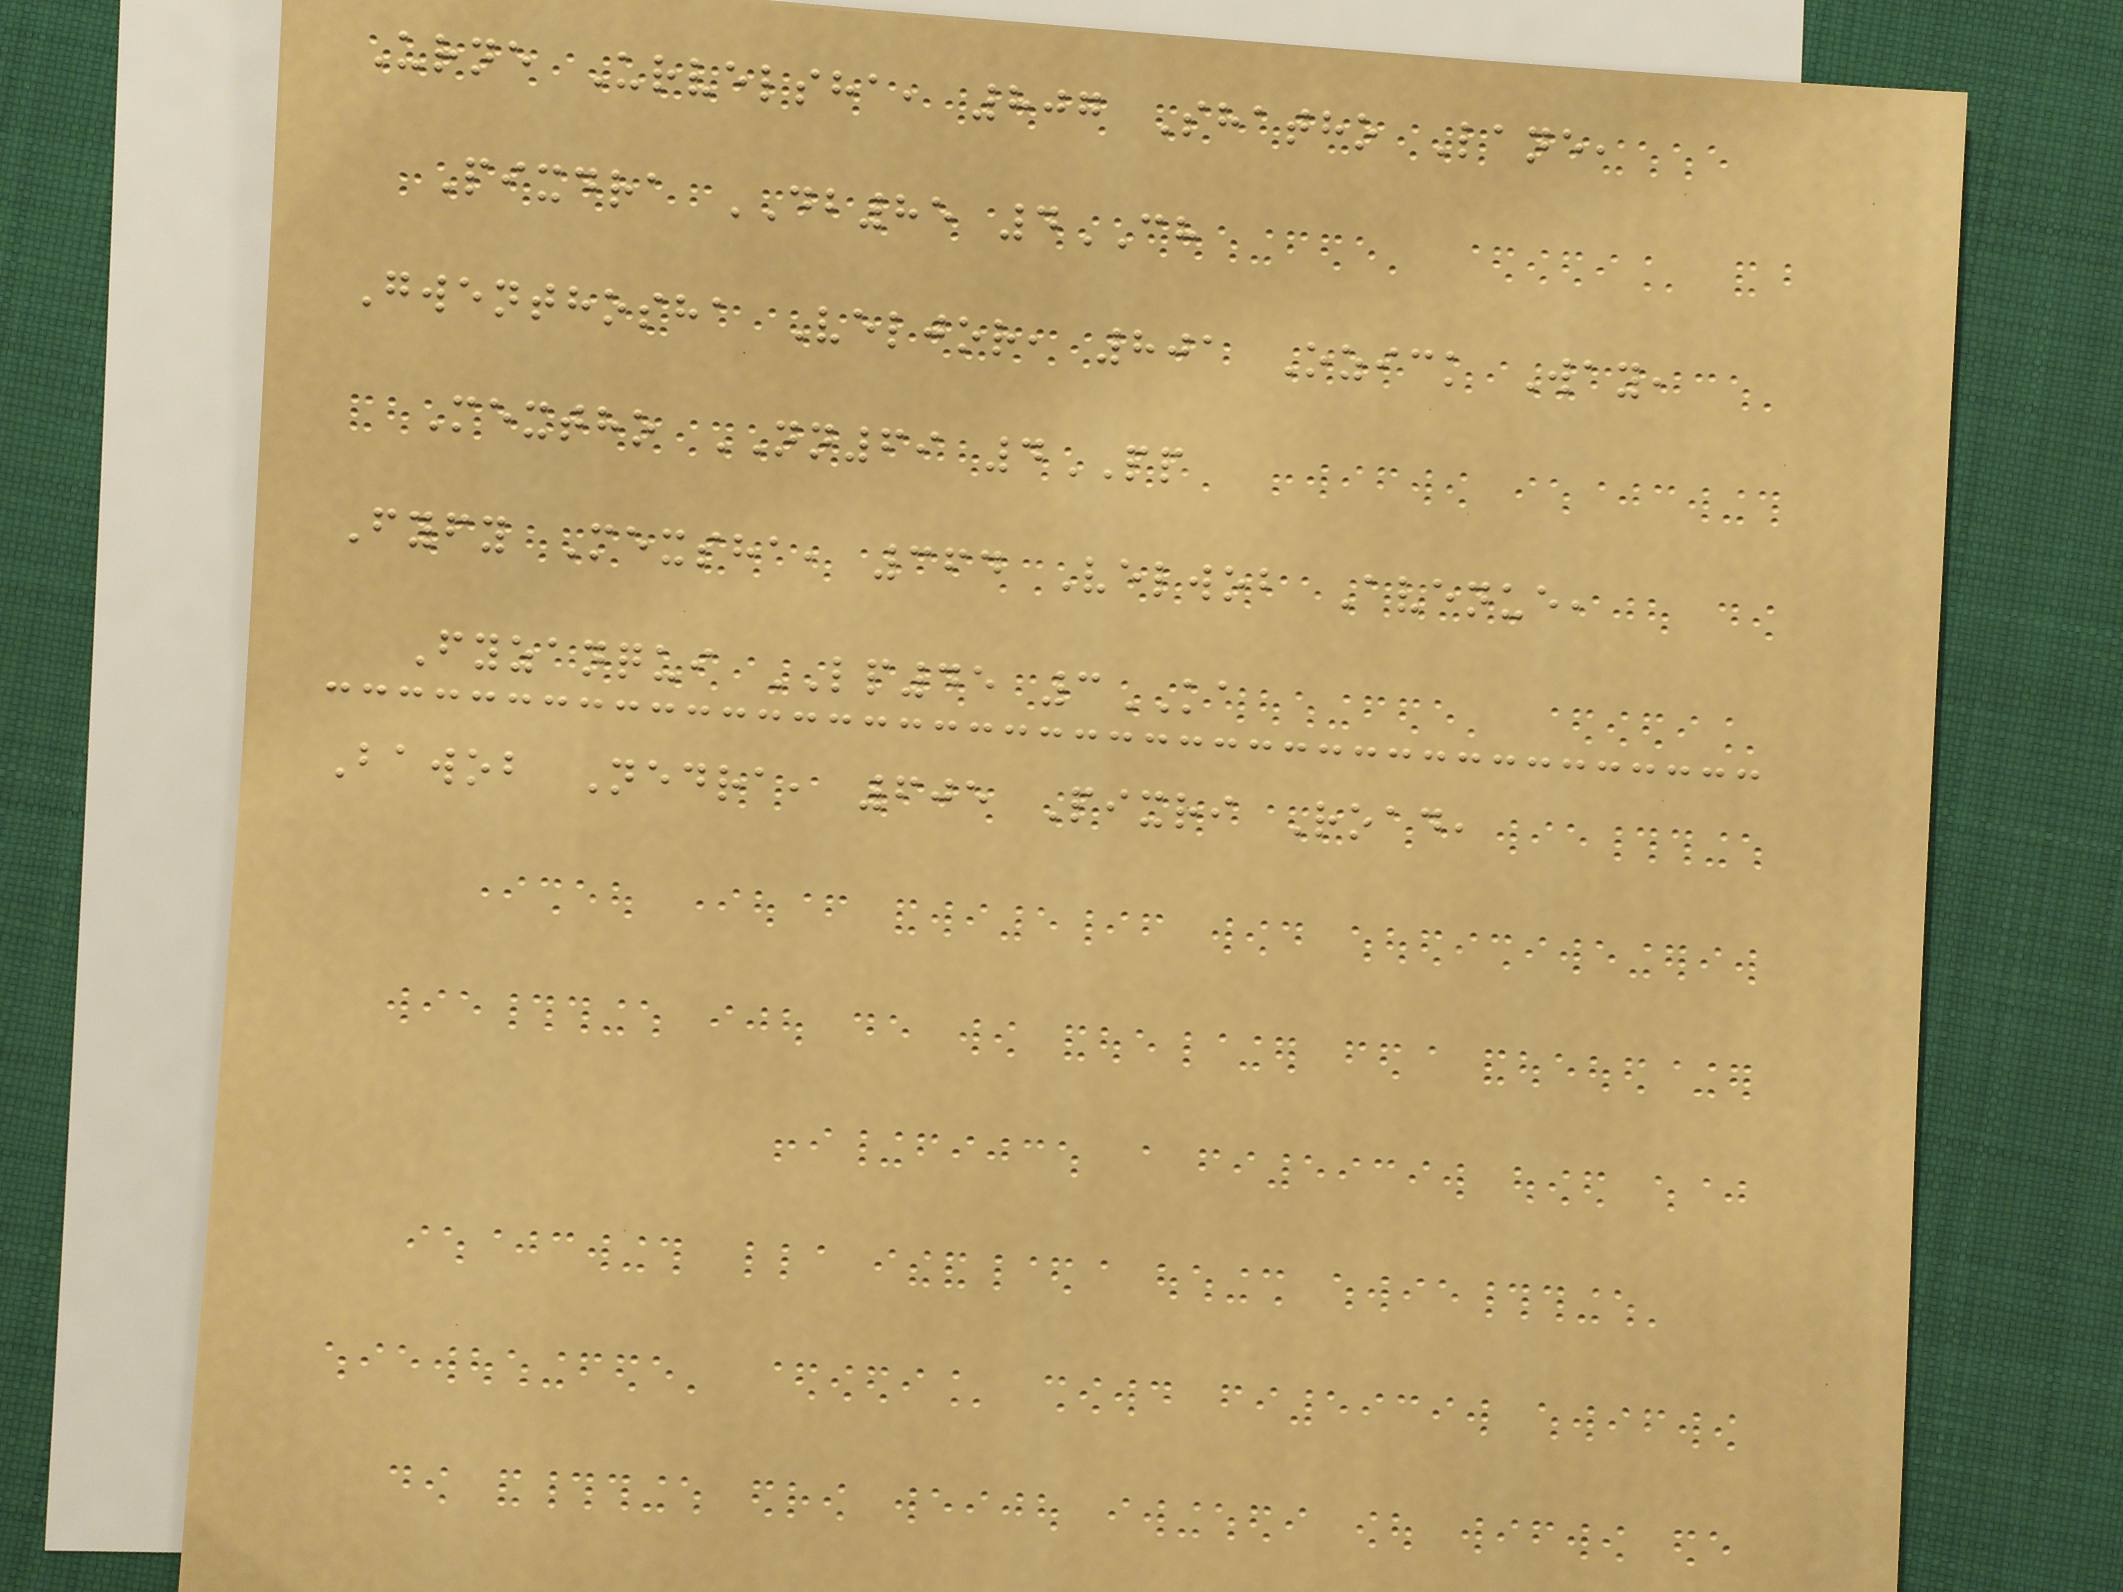Urne Urvelsha, 807 Shatho Lane,
Pixdra DB85 4CH
Gwenthosha Veljor, 801 Ozick Way,
Mextho NN69 4PP
Fyfy Mexsha, 364 Velwob Avenue,
Fyzanqui LP45 3KA
Bawob Nedra, 605 Pixri Road,
